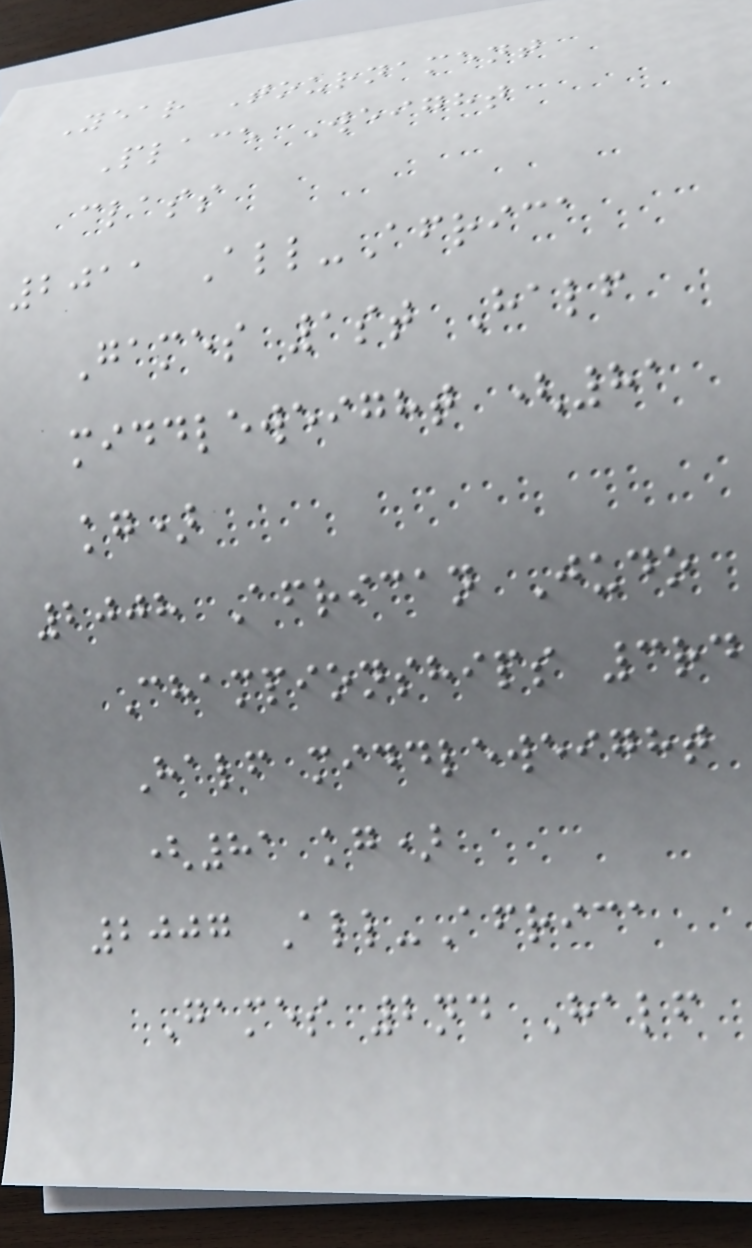Year Tournament
Place Weight
class
2011 All-Africa
Games 1st Half
middleweight (81
kg)
2008 African Judo
Championships 3rd
Half middleweight
(81 kg)
2007 All-Africa
Games 2nd Half
